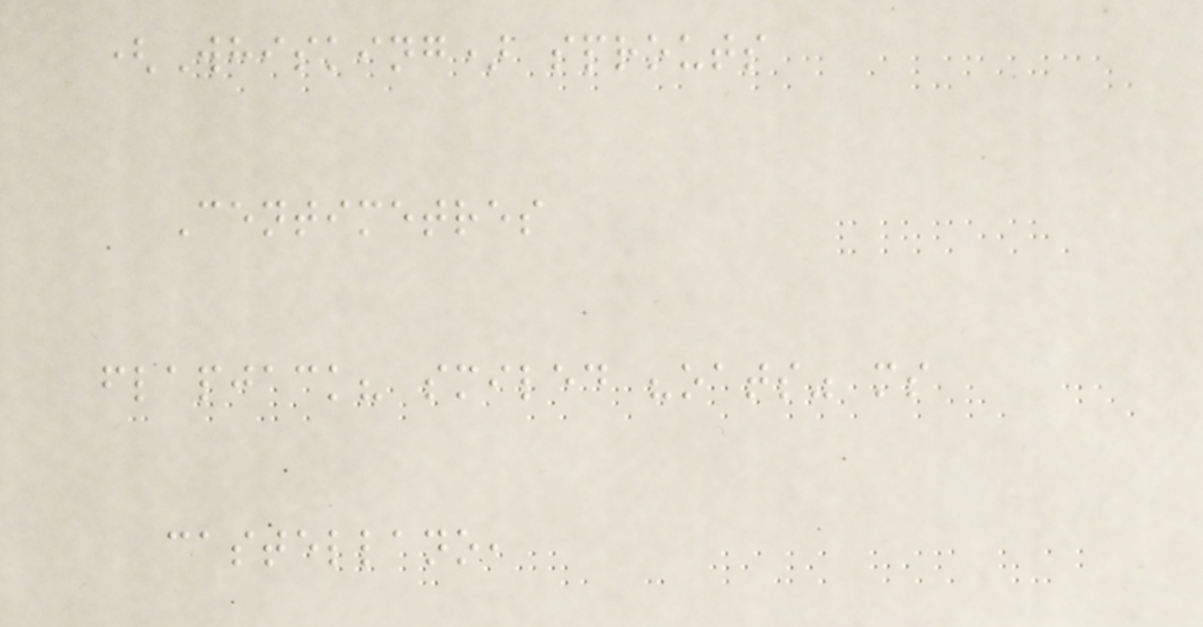(Whisking) sprouts
Centimetres
flapjack? smiled "oats" ms
castellano,
